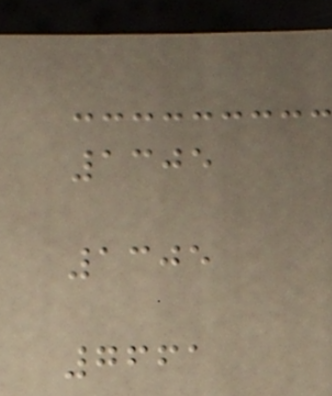1305
1305
7661
